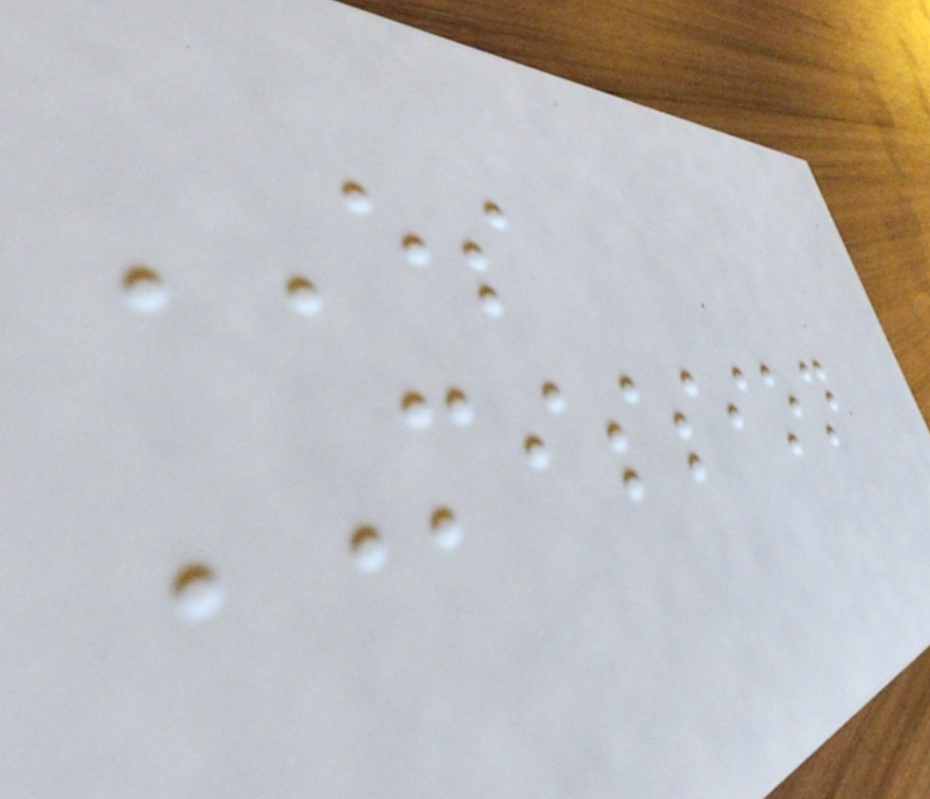ES
MISSION
